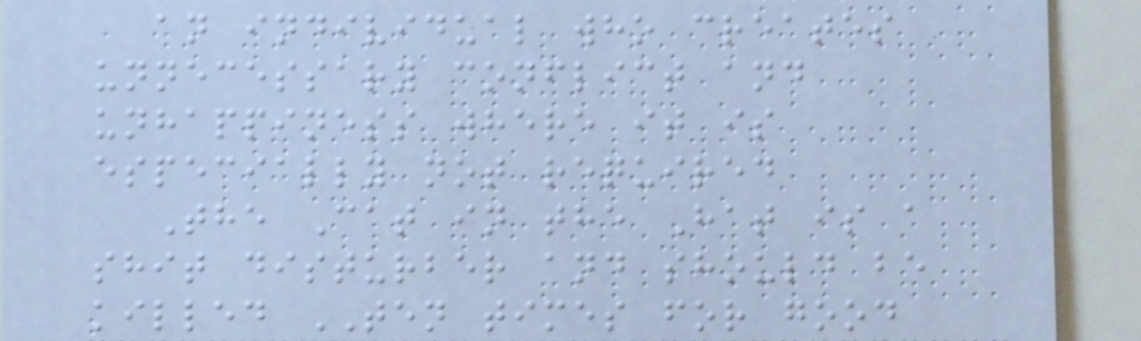an individual who creates
unnecessary conflict and
unhappiness where it is
especially not required
The Cat in the Hat is a
shit disturber and should be
killed TEN times for good
